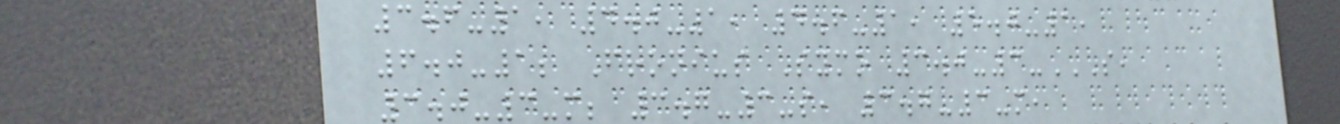3.6-1, 4.0-1, 4.6-1, 5.0-1,
6.0-1; Fronius Symo 3.0-3-S,
3.0-3-M; 3.7-3-S, 3.7-3-M,
